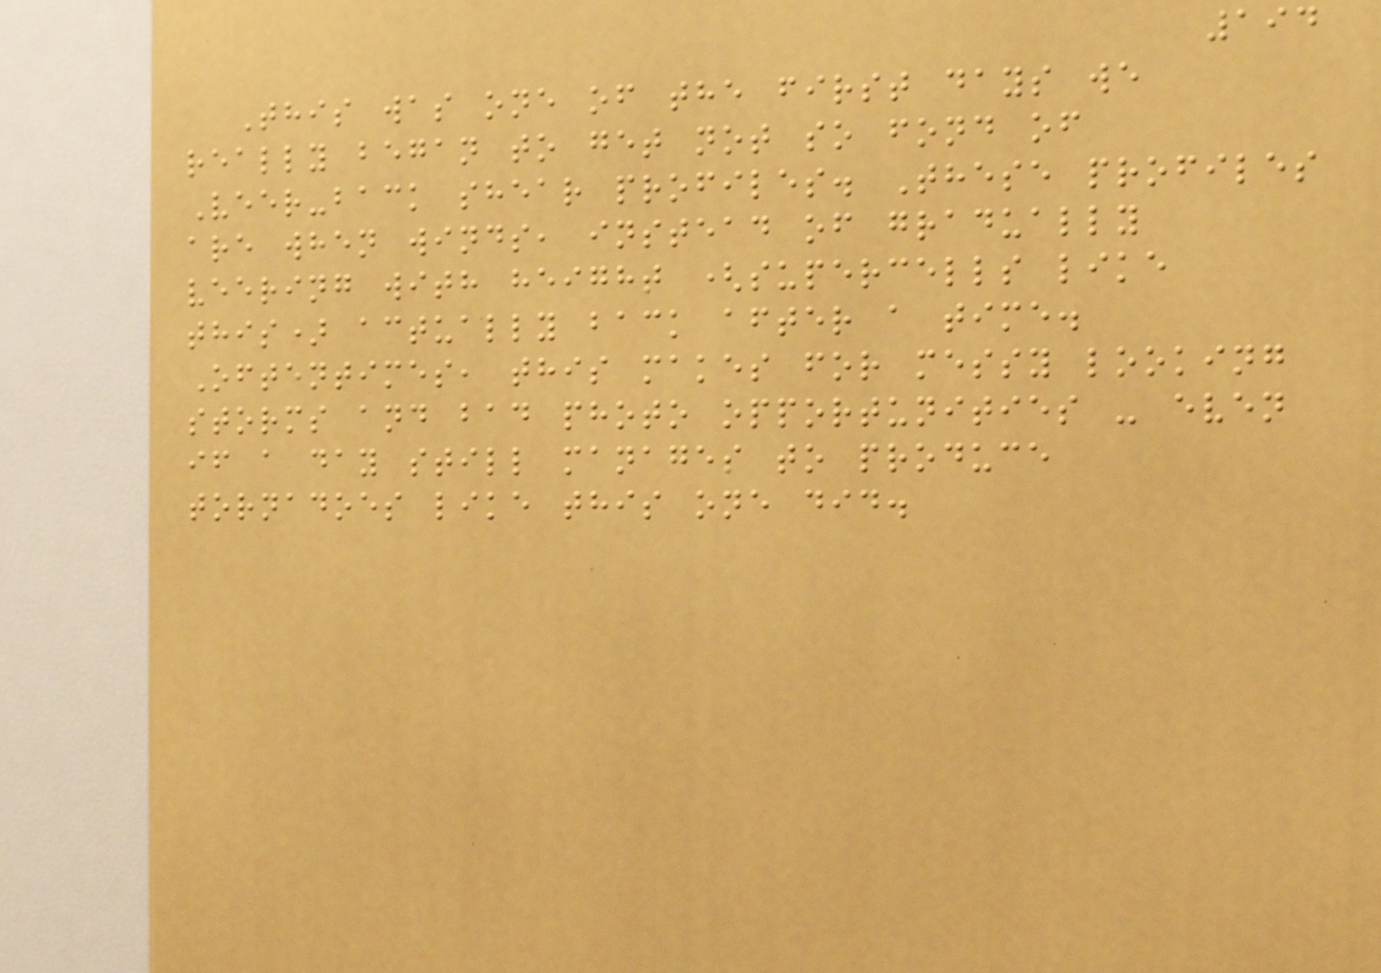194
This was one of the first days we
really began to get not so fond of
Veer-back shear profiles. These profiles
are when winds, instead of gradually
veering with height (supercells like
this) actually back after a time.
Oftentimes, this makes for messy looking
storms and bad photo opportunities - even
if a day still manages to produce
tornadoes like this one did.
